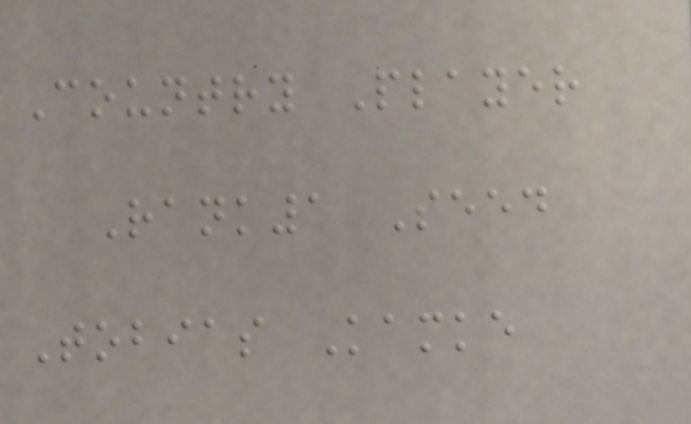Country Player
Rank1 Seed
Tobias Kamke
